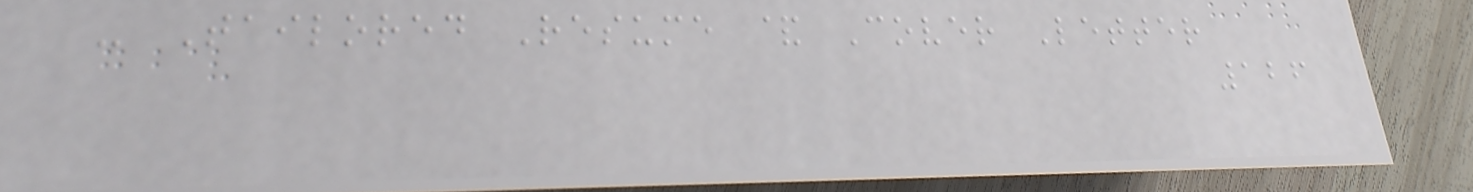- Tailored Resume & Cover Letter
126
